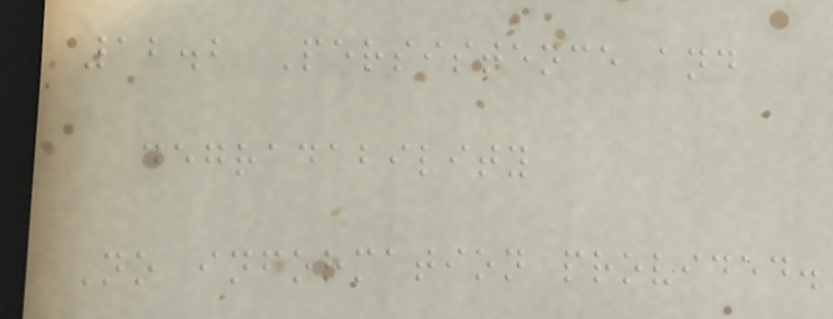12.2 Persistence and
degradability
No information provided.
